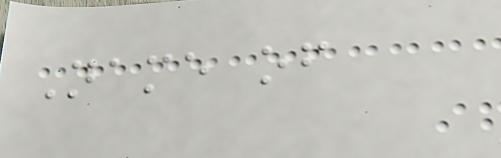Name of
